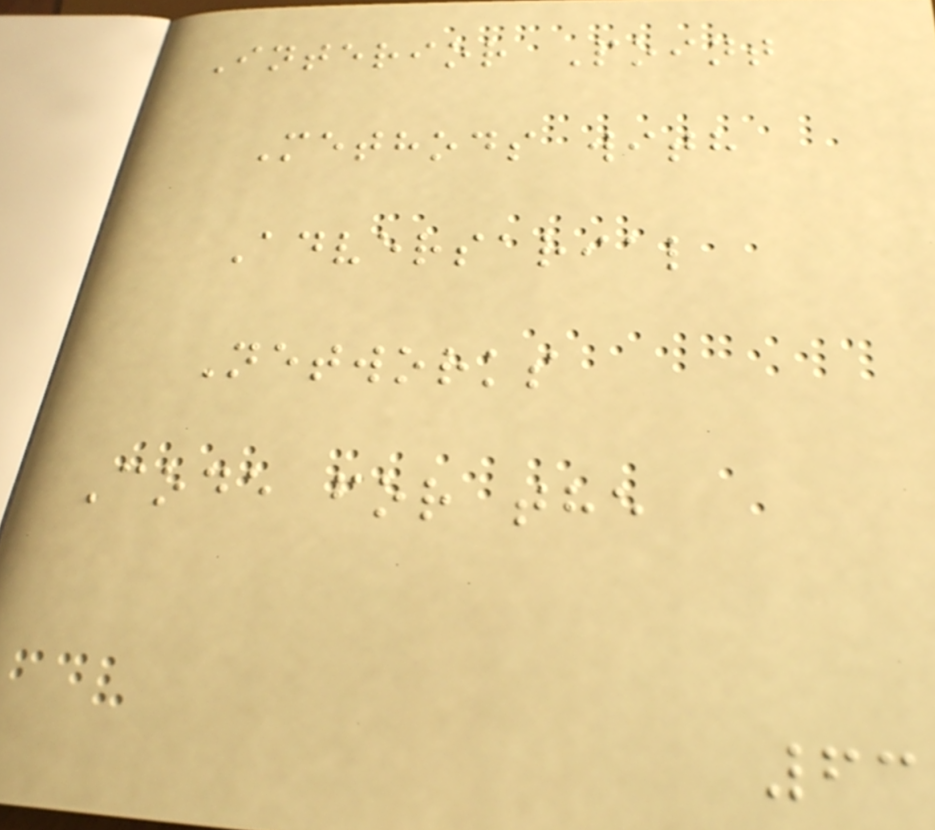Interior Point
Methods with
Adversarial
Networks
Code for the
63
